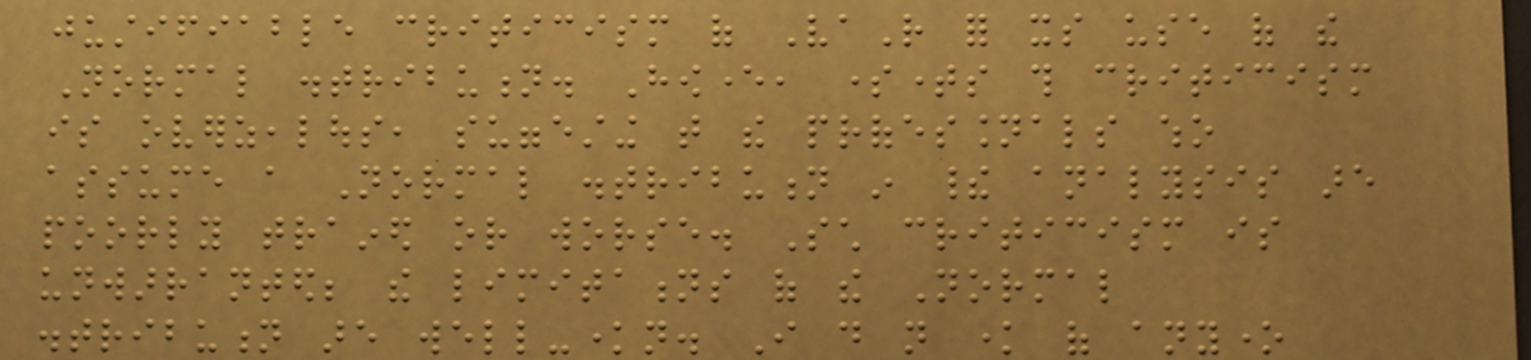justifiable criticism of VaR for its use of the
Normal distribution. However, sometimes this criticism
is overzealous, suggesting that the professionals who
assume a Normal distribution in their analysis are
poorly trained or worse. Such criticism is
unwarranted; the limitations of the Normal
distribution are well-known. I do not know of anyone
